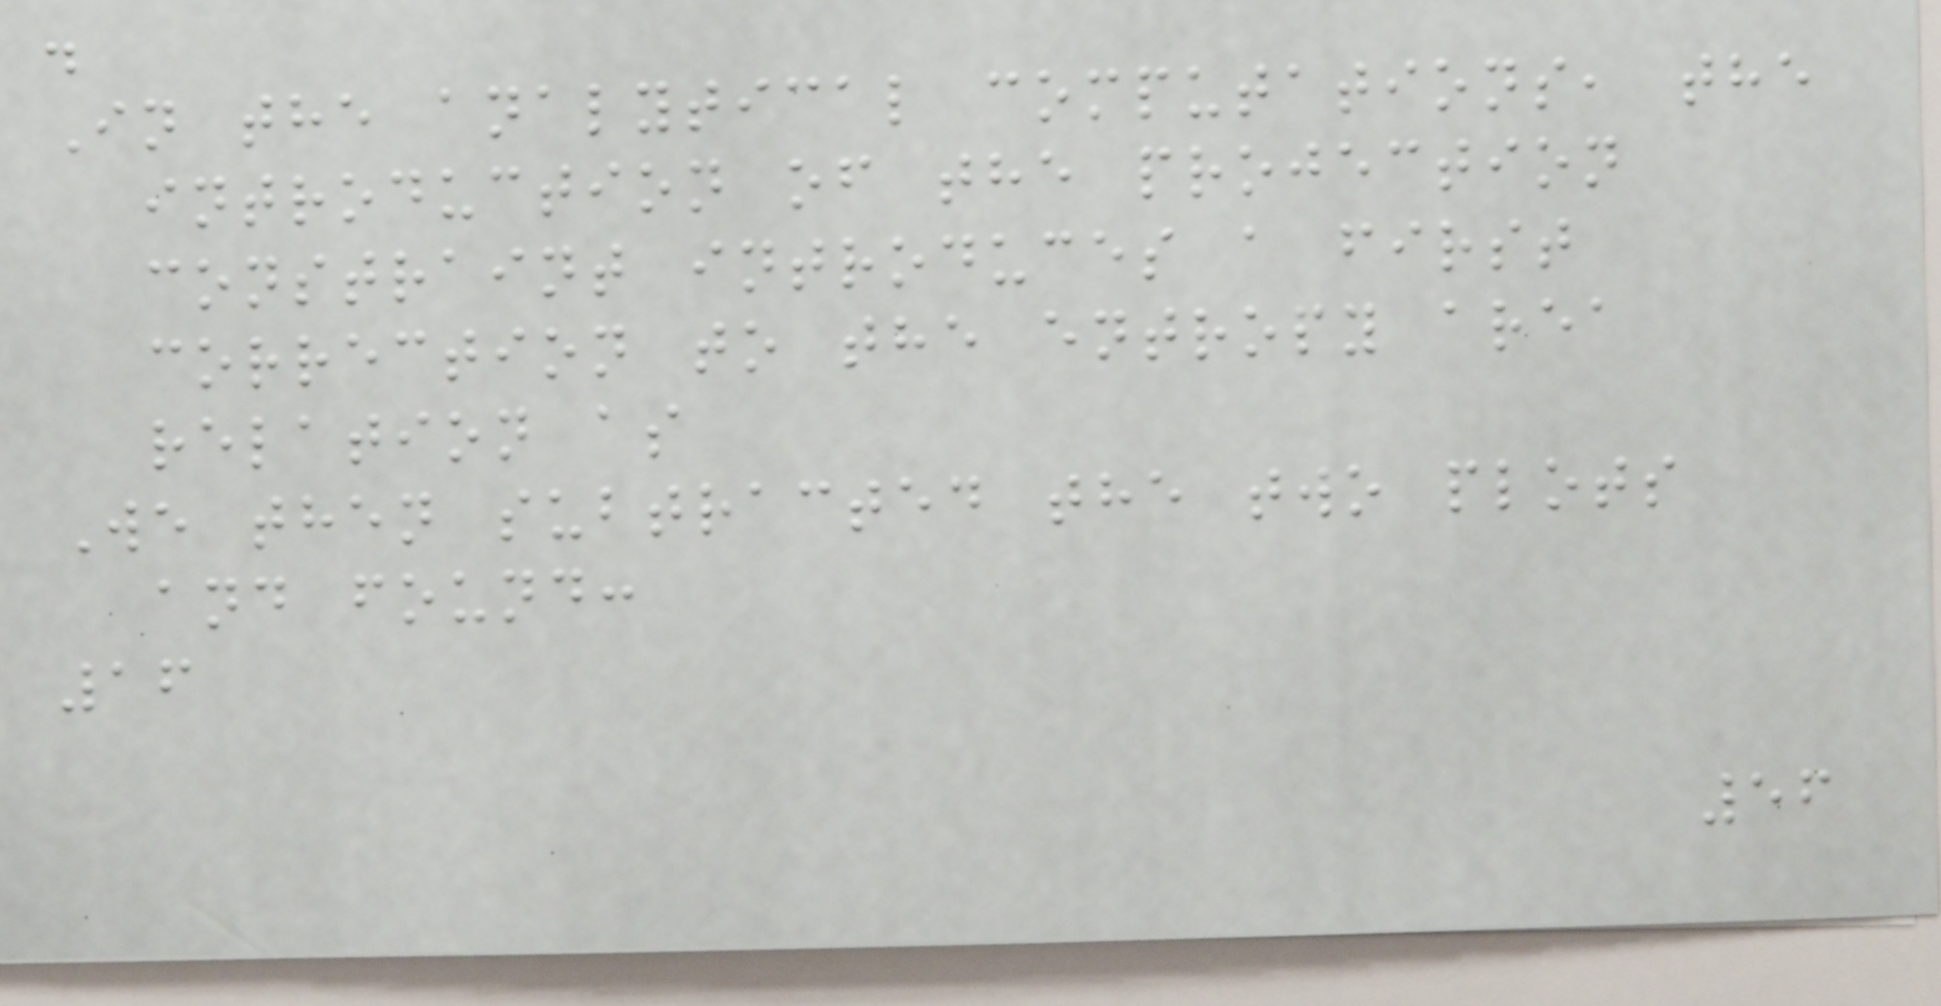.
In the analytical computations, the
introduction of the projection
constraint introduces a first
correction to the entropy area
relation as
We then subtracted the two plots
and found:
16
56
